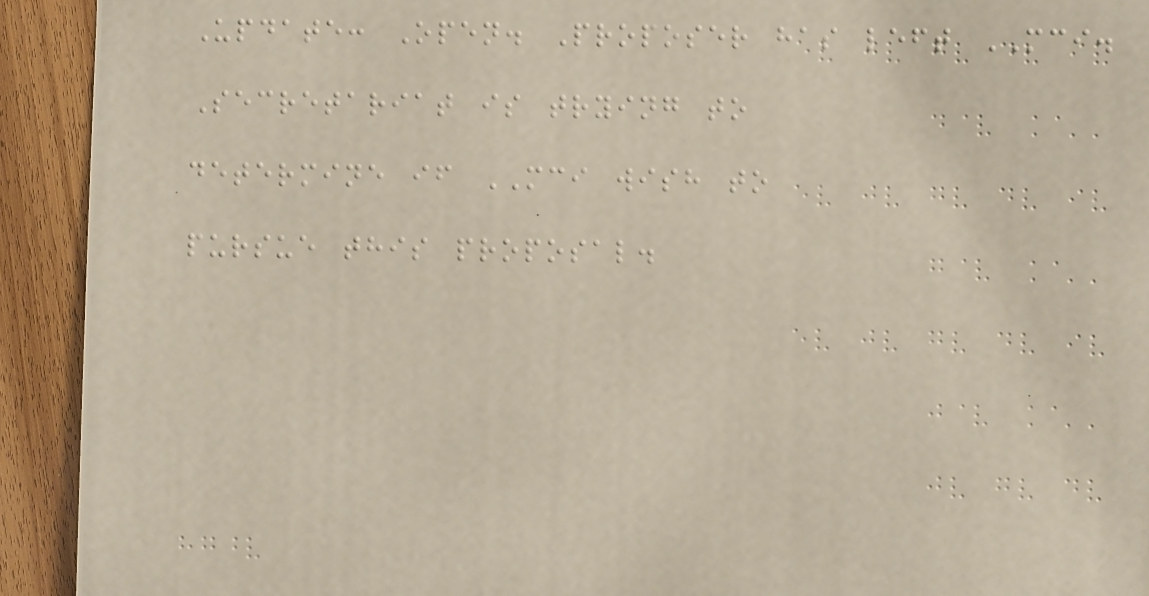Update: Open. Proposer has left MCI.
Secretariat is trying to
determine if MCI wish to
pursue this proposal.
